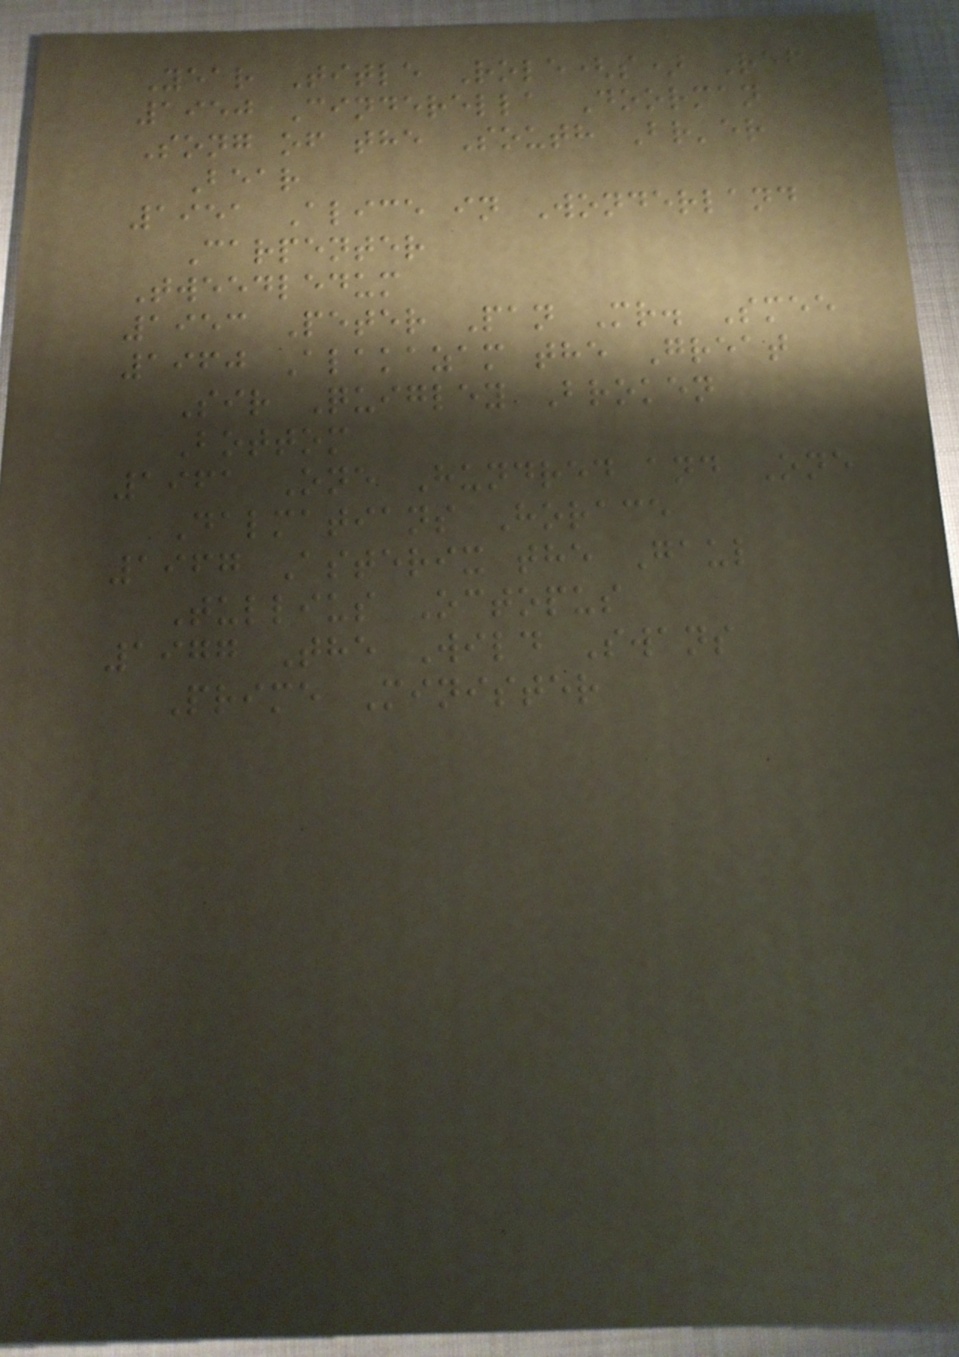Year Title Role(s) Ref
1950 Cinderella Doorman
Song of the South Br'er
Bear
1951 Alice in Wonderland
Carpenter
Tweedledum
1953 Peter Pan Mr. Smee
1960 Alakazam the Great
Sir Quigley Broken
Bottom
1961 One Hundred and One
Dalmatians Horace
1967 Asterix the Gaul
Tullius Octopus
1977 The Wild Swans
Prime Minister
